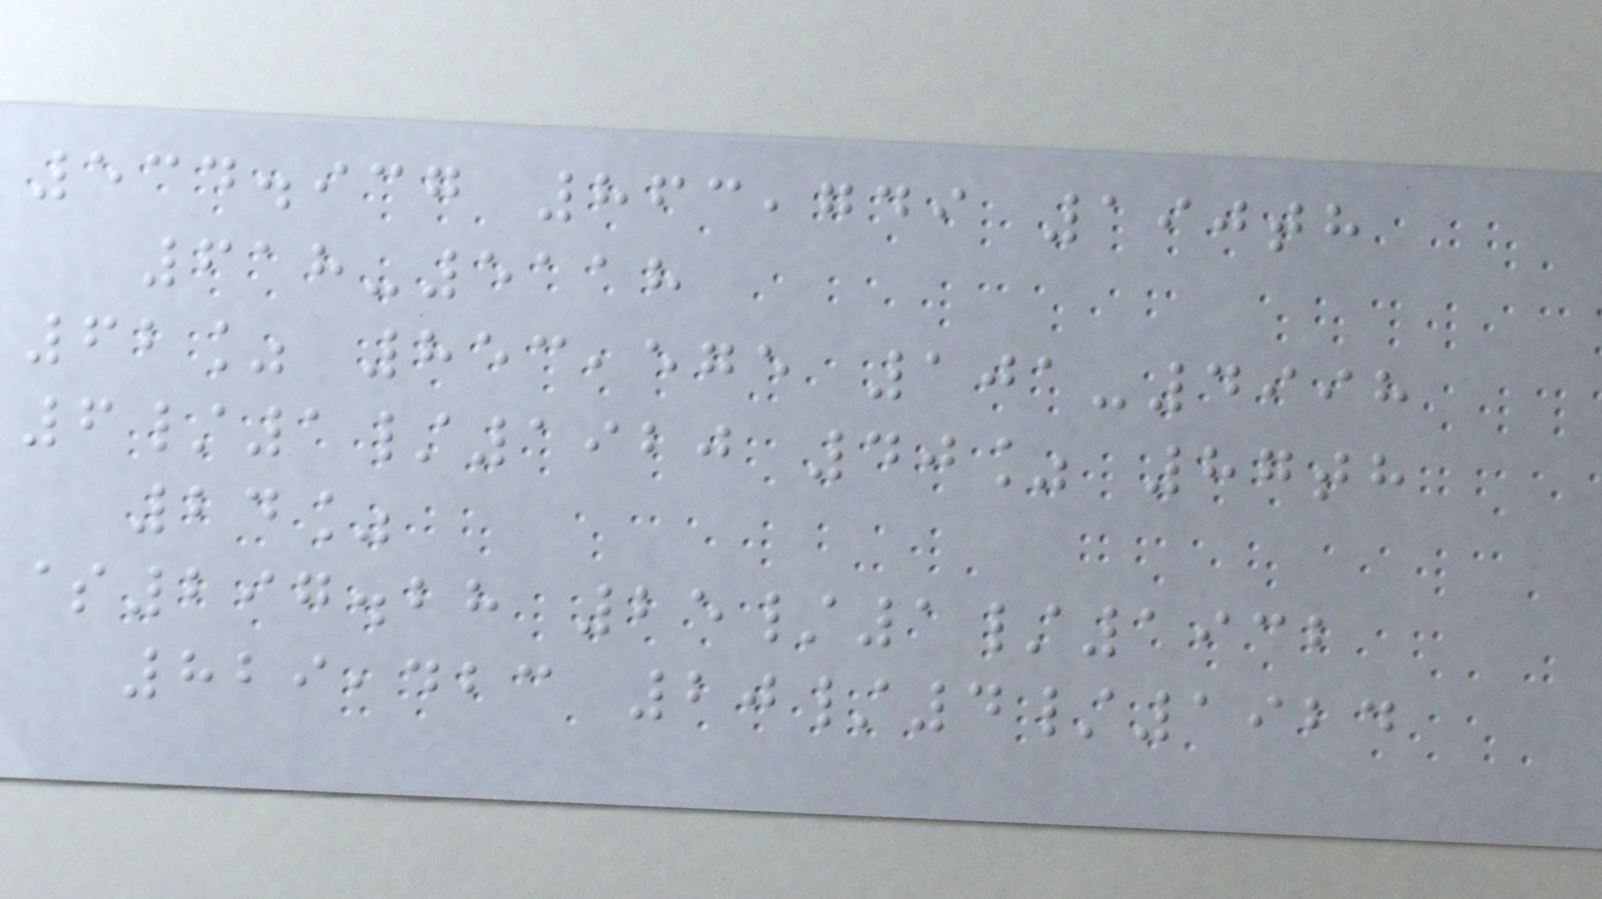534.937 863,749 190th
618-5118
62% 853,575 101-4998
6/1/1920 40% 87th
24%
$297.28 25/1/1932
829,423 20/4/1924
